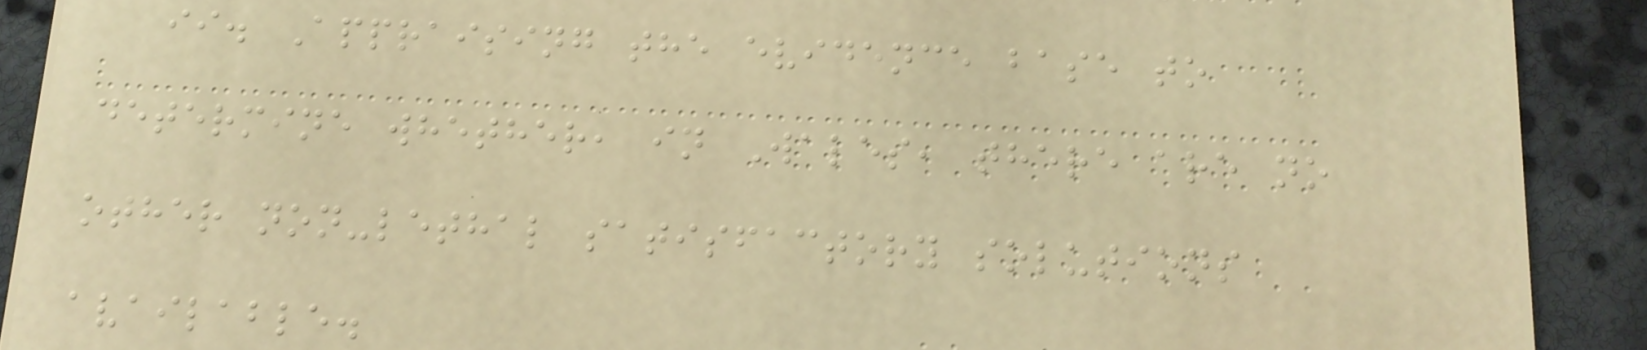ii. Appraising the evidence base to
determine whether, in Wales, there are no
other non-lethal satisfactory solutions
available.
